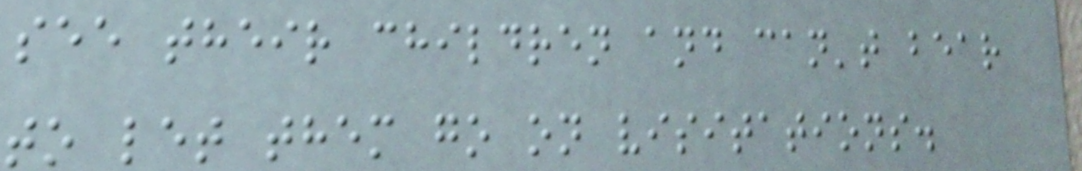see their children and can't bear
to let them go on visitations.
